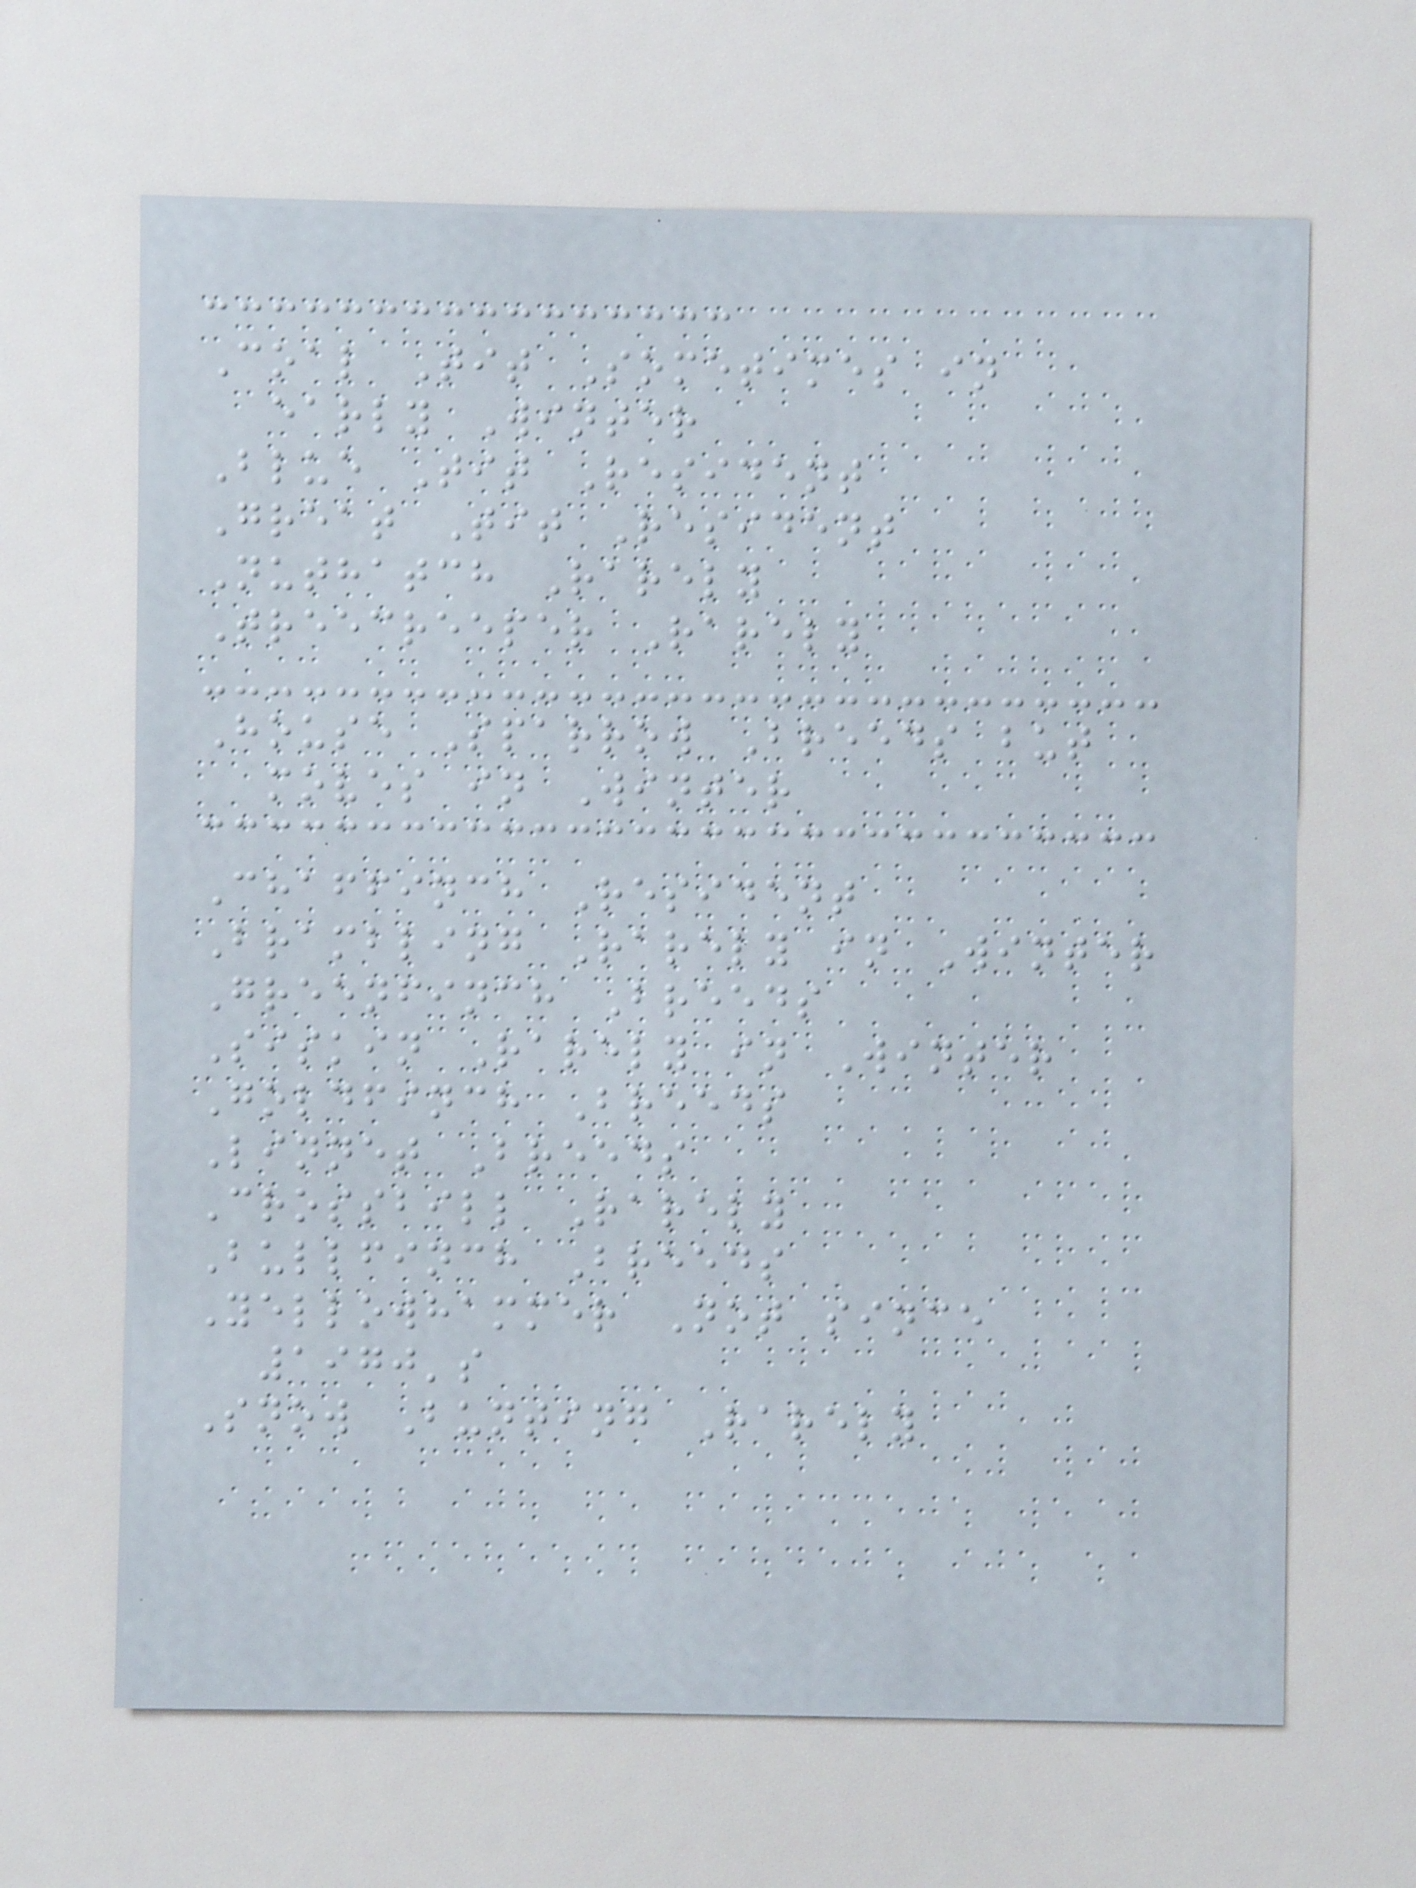Coal Tit Sometimes in
early Winter
Blue Tit Resident
Great Tit Resident
Nuthatch Rarely
Treecreeper Rarely
House Sparrow Breeds but
moves in Winter
Chaffinch Resident
Brambling Rarely in Winter
Greenfinch Breeds
Siskin Rarely in Winter
Goldfinch Breeds
Linnet Breeds
Crossbill Rarely
Bullfinch Breeds
Yellowhammer Not since
1970's
Snow Bunting Rarely
